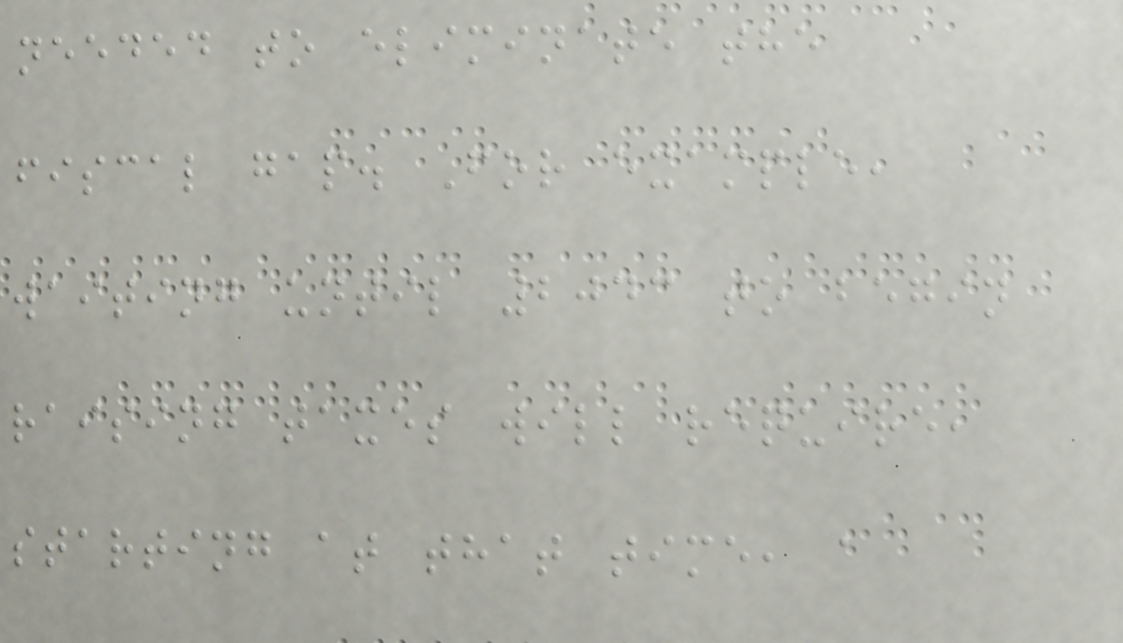needed to eliminate the
fiscal gap. For example,
waiting until 2043 to begin
raising taxes will require,
starting at that time, a
